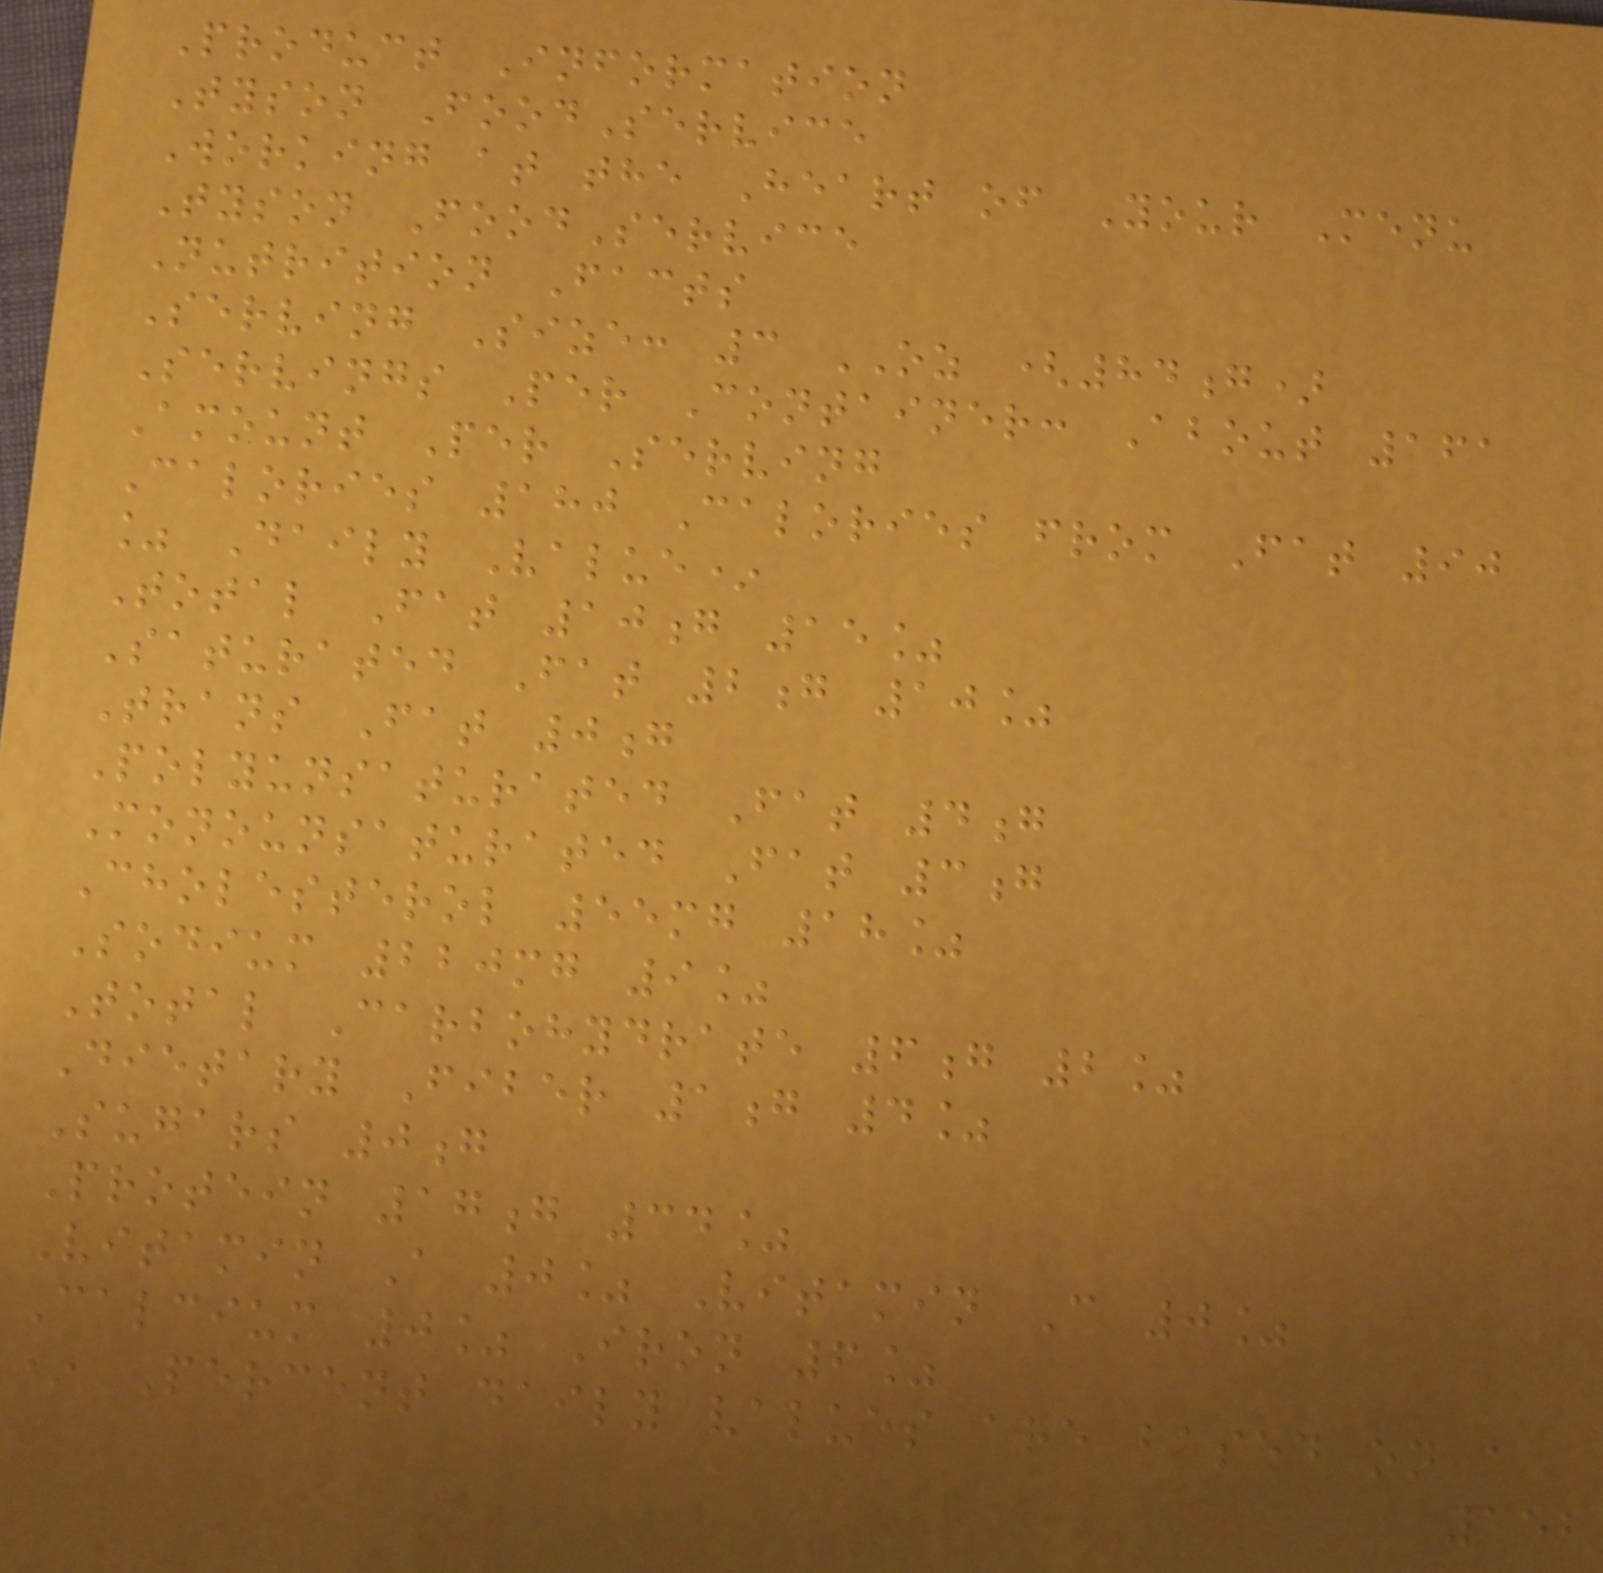Product Information
Tyson FoodService
Working at the Heart of Your Menu
Tyson FoodService
Nutrition Facts
Serving Size: 3 OZ (84g)
Servings Per Container: About 161
Amount Per Serving
Calories 180 Calories from Fat 90
% Daily Value*
Total Fat 10g 15%
Saturated Fat 2g 10%
Trans Fat 0g
Polyunsaturated Fat 4g
Monounsaturated Fat 3g
Cholesterol 55mg 18%
Sodium 220mg 9%
Total Carbohydrate 6g 2%
Dietary Fiber 1g 4%
Sugars 0g
Protein 17g 34%
Vitamin A 0% Vitamin C 0%
Calcium 0% Iron 6%
* Percent daily values are based on a
152
